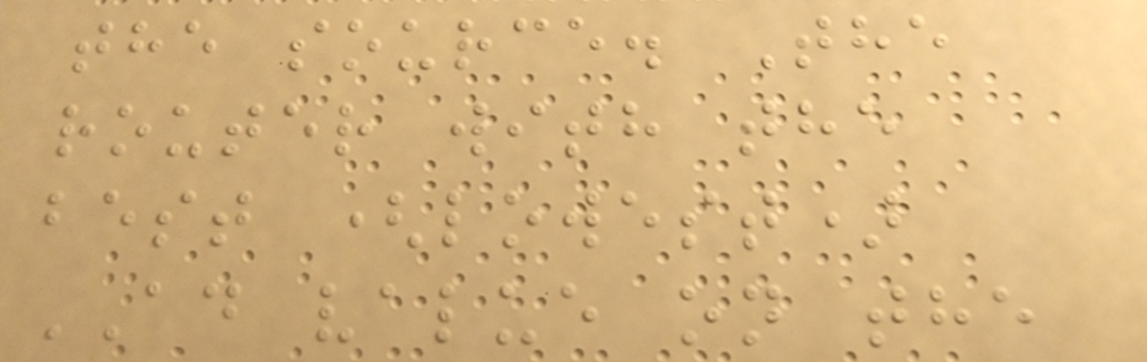the source. The
router with the
best (lowest)
AD value on the
